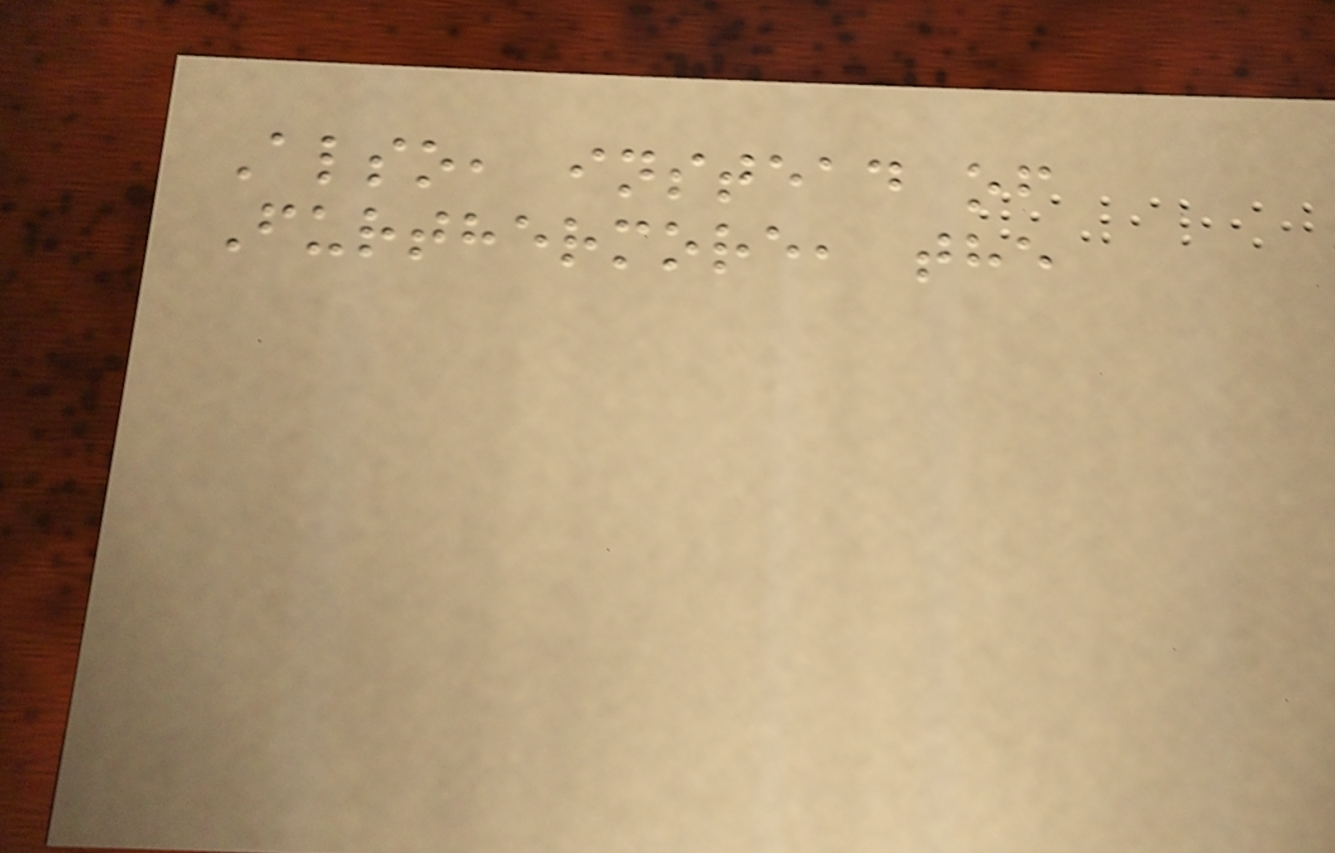Also, instead of
Furthermore, the
